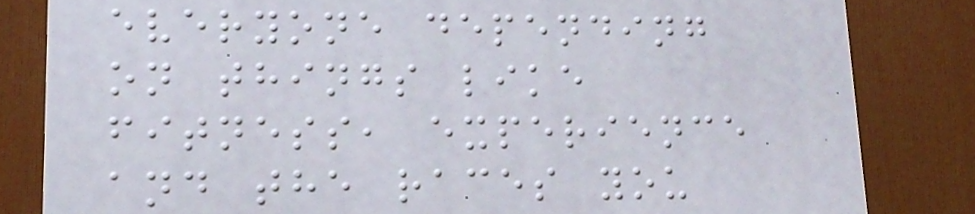everyone depending
on things like
fitness, experience
and the races you
